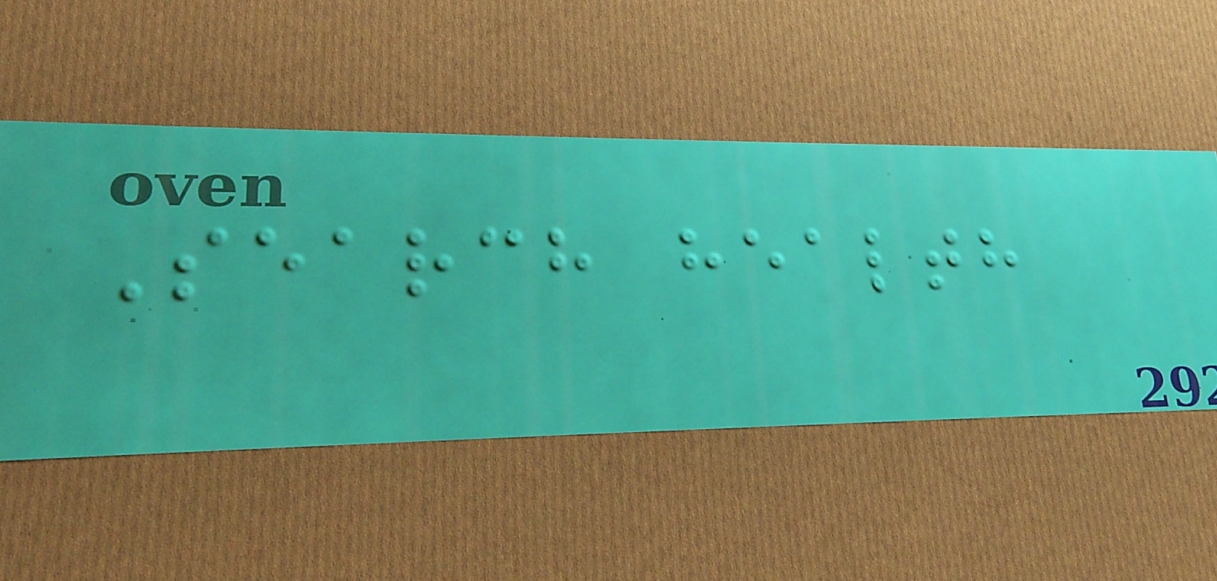Search health
